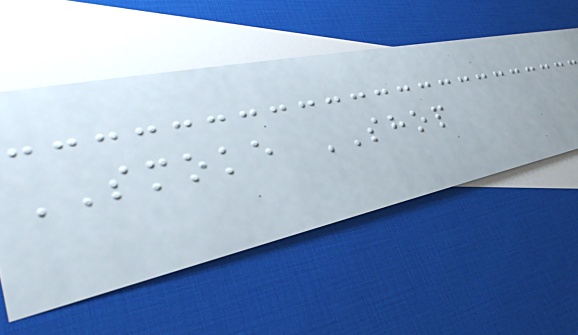SMOKE SHOP
